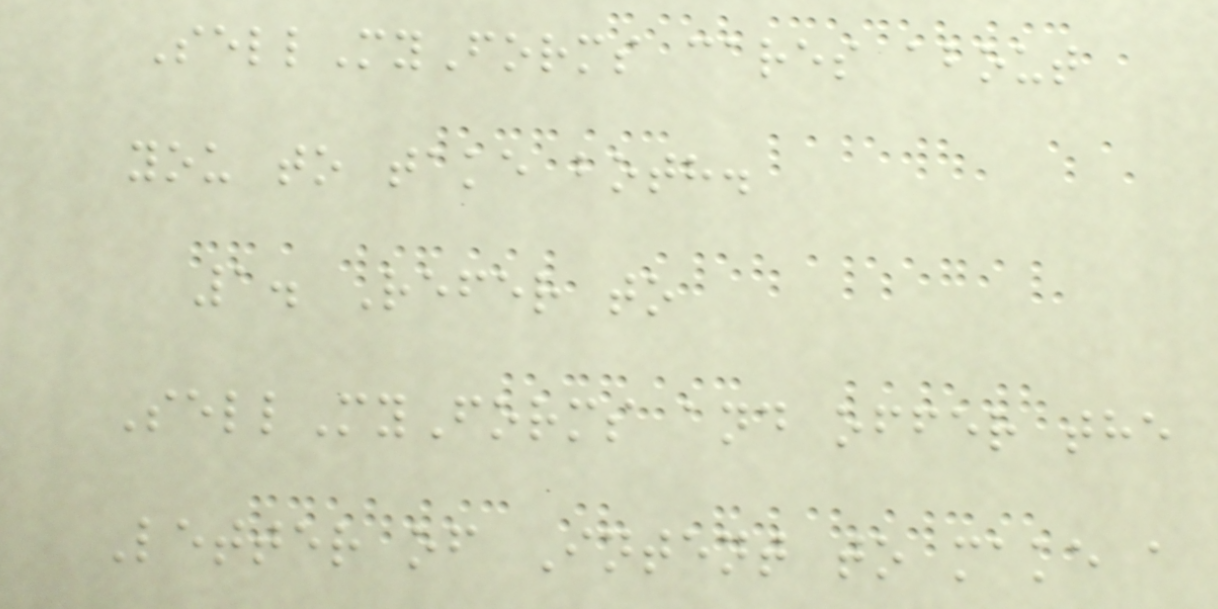SellMyForms cares about
you to take both.
1. Refer to
SellMyForms and offer the
Letter of Intent to make a
